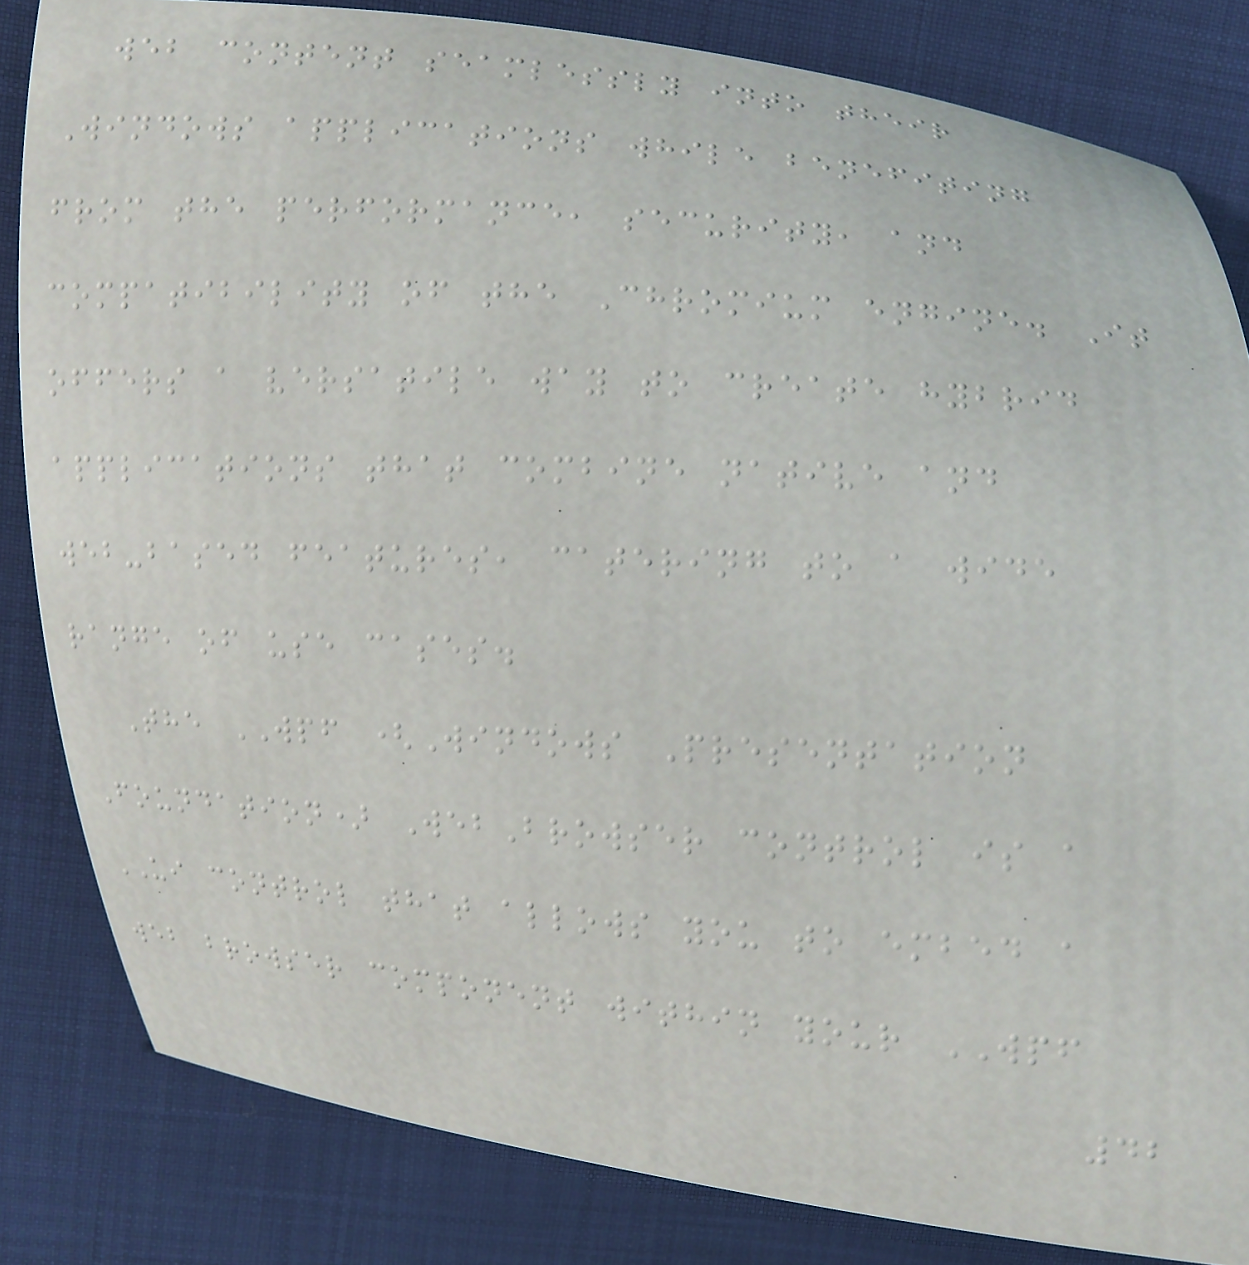web content seamlessly into their
Windows applications while benefiting
from the performance, security, and
compatibility of the Chromium engine. It
offers a versatile way to create hybrid
applications that combine native and
web-based features, catering to a wide
range of use cases.
The WPF (Windows Presentation
Foundation) WebBrowser control is a
UI control that allows you to embed a
web browser component within your WPF
42
